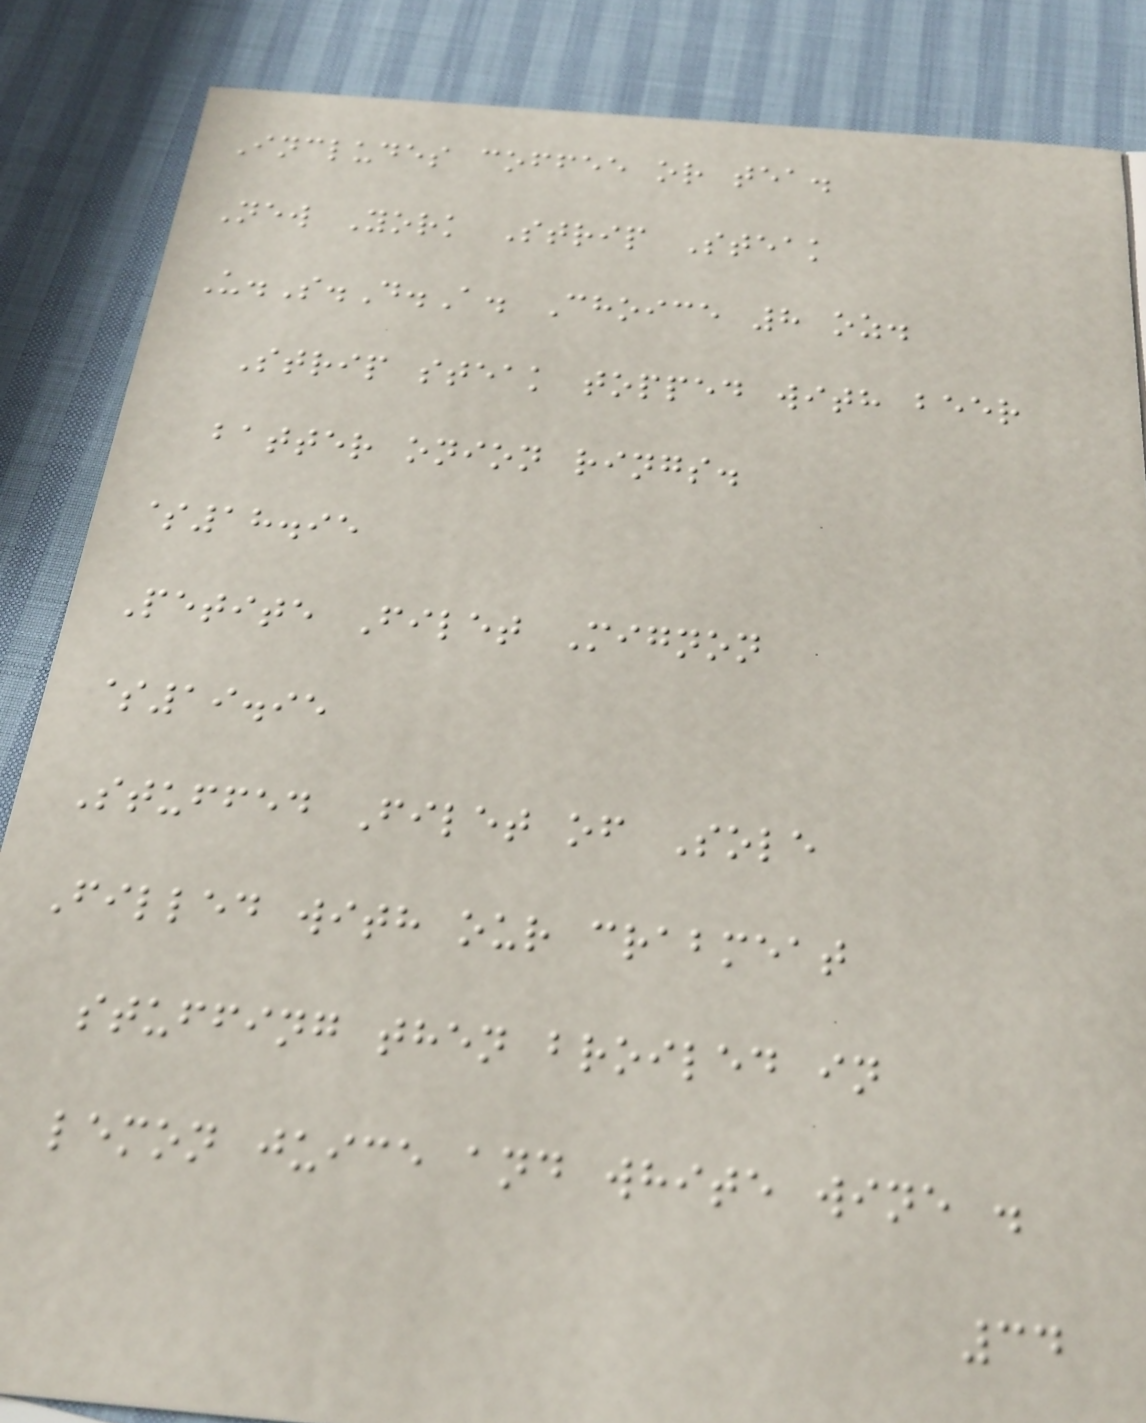Includes coffee or tea.
New York Strip Steak
U.S.D.A. Choice 8 oz.
Strip steak topped with beer
batter onion rings.
$18.95
Petite Filet Mignon
$19.95
Stuffed Filet of Sole
Filled with our crabmeat
stuffing then broiled in
lemon juice and white wine .
34
